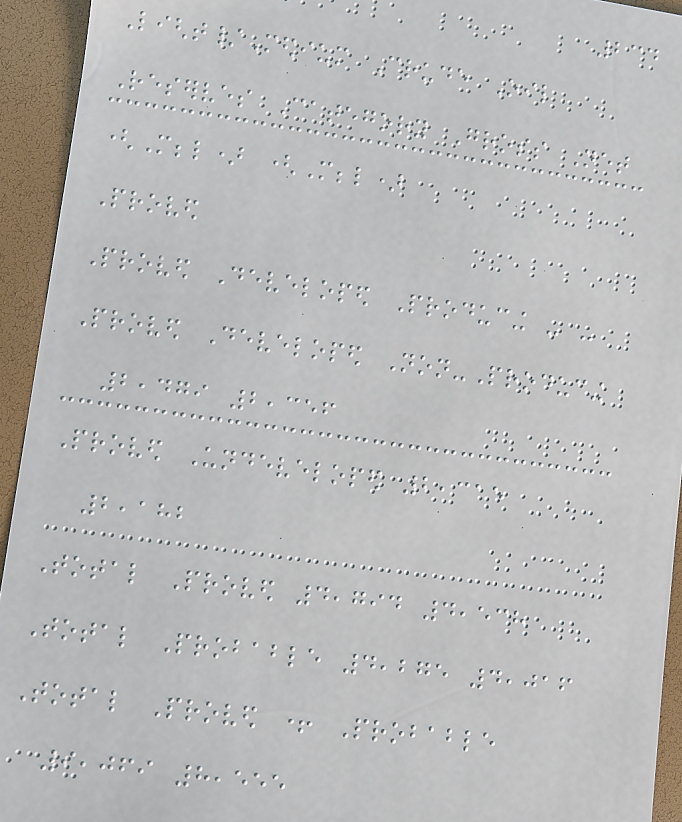234
Light/Medium Crude Oil
Reserves Category Gross Net
(Mbbl) (Mbbl)
Proved
Proved Developed Producing - -
Proved Developed Non-Producing
2,479 2,356
Proved Undeveloped 2,315
2,182
Total Proved 4,794 4,538
Total Probable 4,275 4,016
Total Proved + Probable
9,069 8,555
